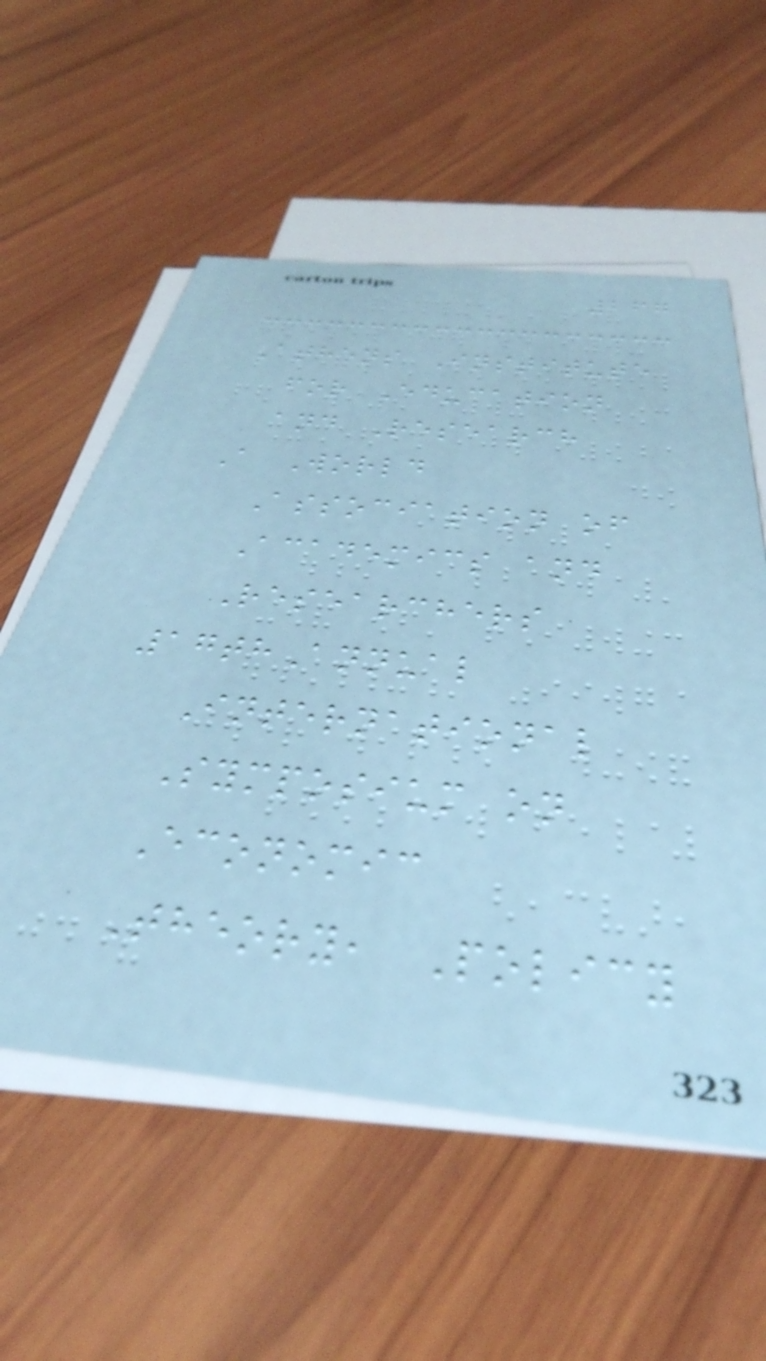267
Athens Institute
for Education
and Research
A World
Association of
Academics and
Researchers
17thAnnual
International
Symposium on
Economic
Theory, Policy
